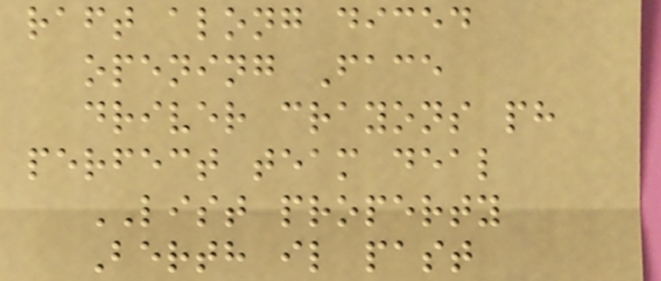raft along diced
opening Face
driver crayons ph
perfect team deal
LIST property
Berth il past
